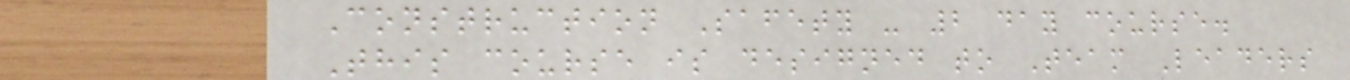Construction Safety - 2 day course.
This course is designed to Team Leaders
